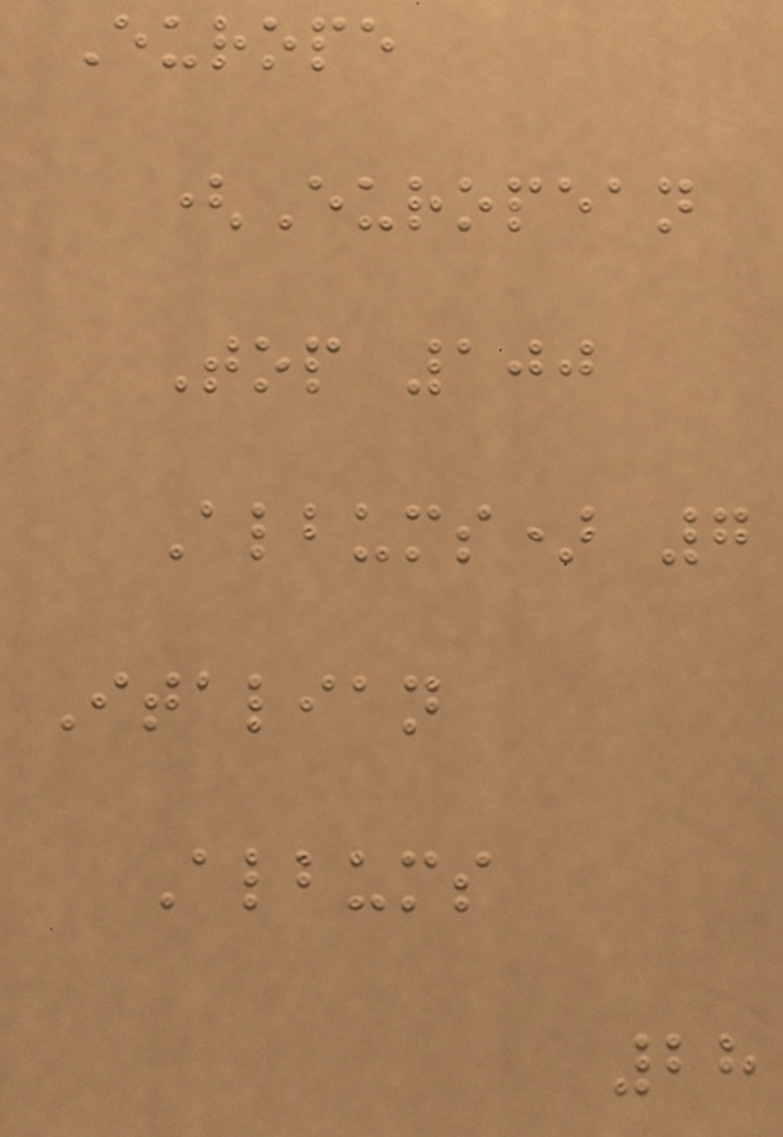Europe
(European
Top 100
Albums) 7
Italian
Albums
28
